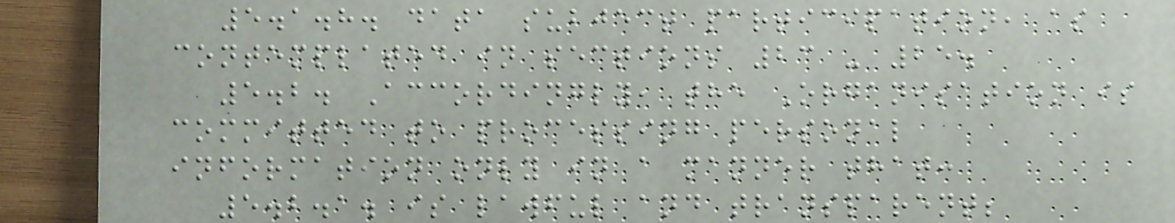5.1.8. data subject participation, as
contemplated in sections 23 - 25.
5.2. Accordingly, the Organisation is
committed to processing personal
information only in a manner that:
5.2.1. is lawful and transparent;
